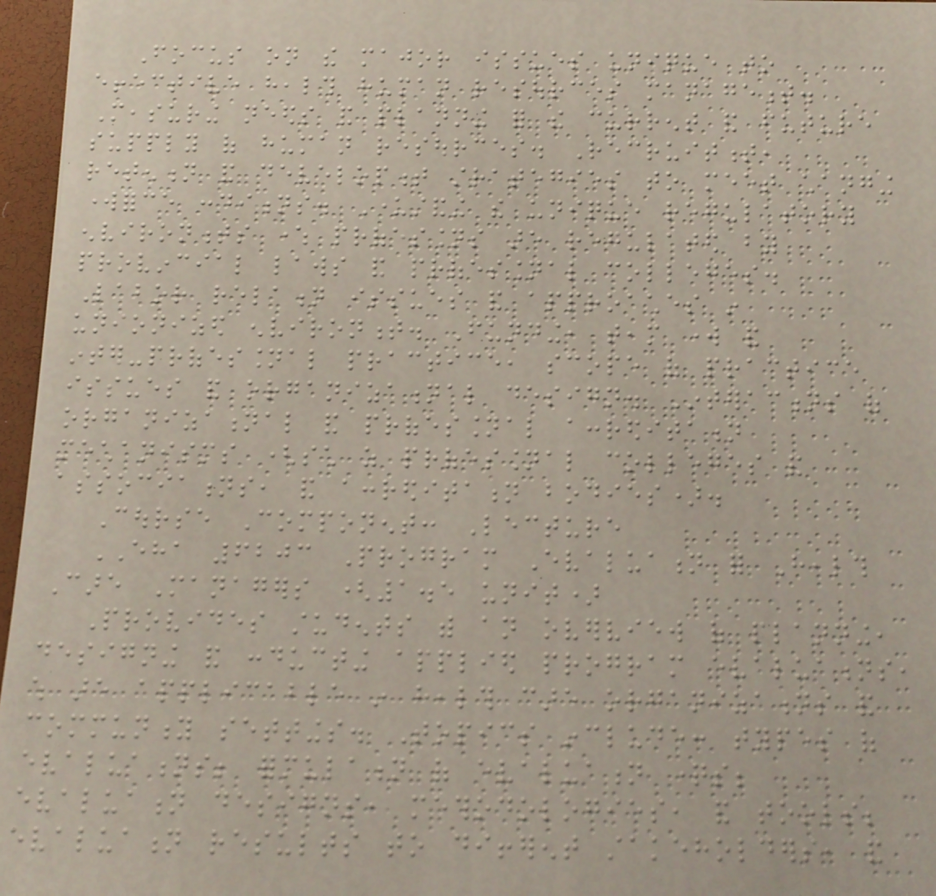Focus on the major issues unique to
effective health human resources management.
Measuring needs and planning for the current and future
supply of human resources. Recruitment,
retention and development strategies to meet changing
workforce conditions. Understanding the unique regulatory
environments where professions are regulated by
provincial laws and professional colleges.
Labor relation issues and approaches in
unionized environment. Funding, team work and
inter-professional practice, scope of practice
issues and organizational design. Interactions of
organizational and professional accreditation
mechanisms (such as professional colleges and
associations, and accreditation bodies).
Course Component: Lecture
EHA 6203 Program Evaluation for Health
Care Managers (1.5 unit)
Provides students with an overview of planning,
designing and conducting applied program evaluations,
which are applicable in health care organizations and
community settings. Topics include: types of
evaluations; formulation of evaluation questions;
evaluation designs, methodologies, and tools;
evaluation results to different stakeholders, and
